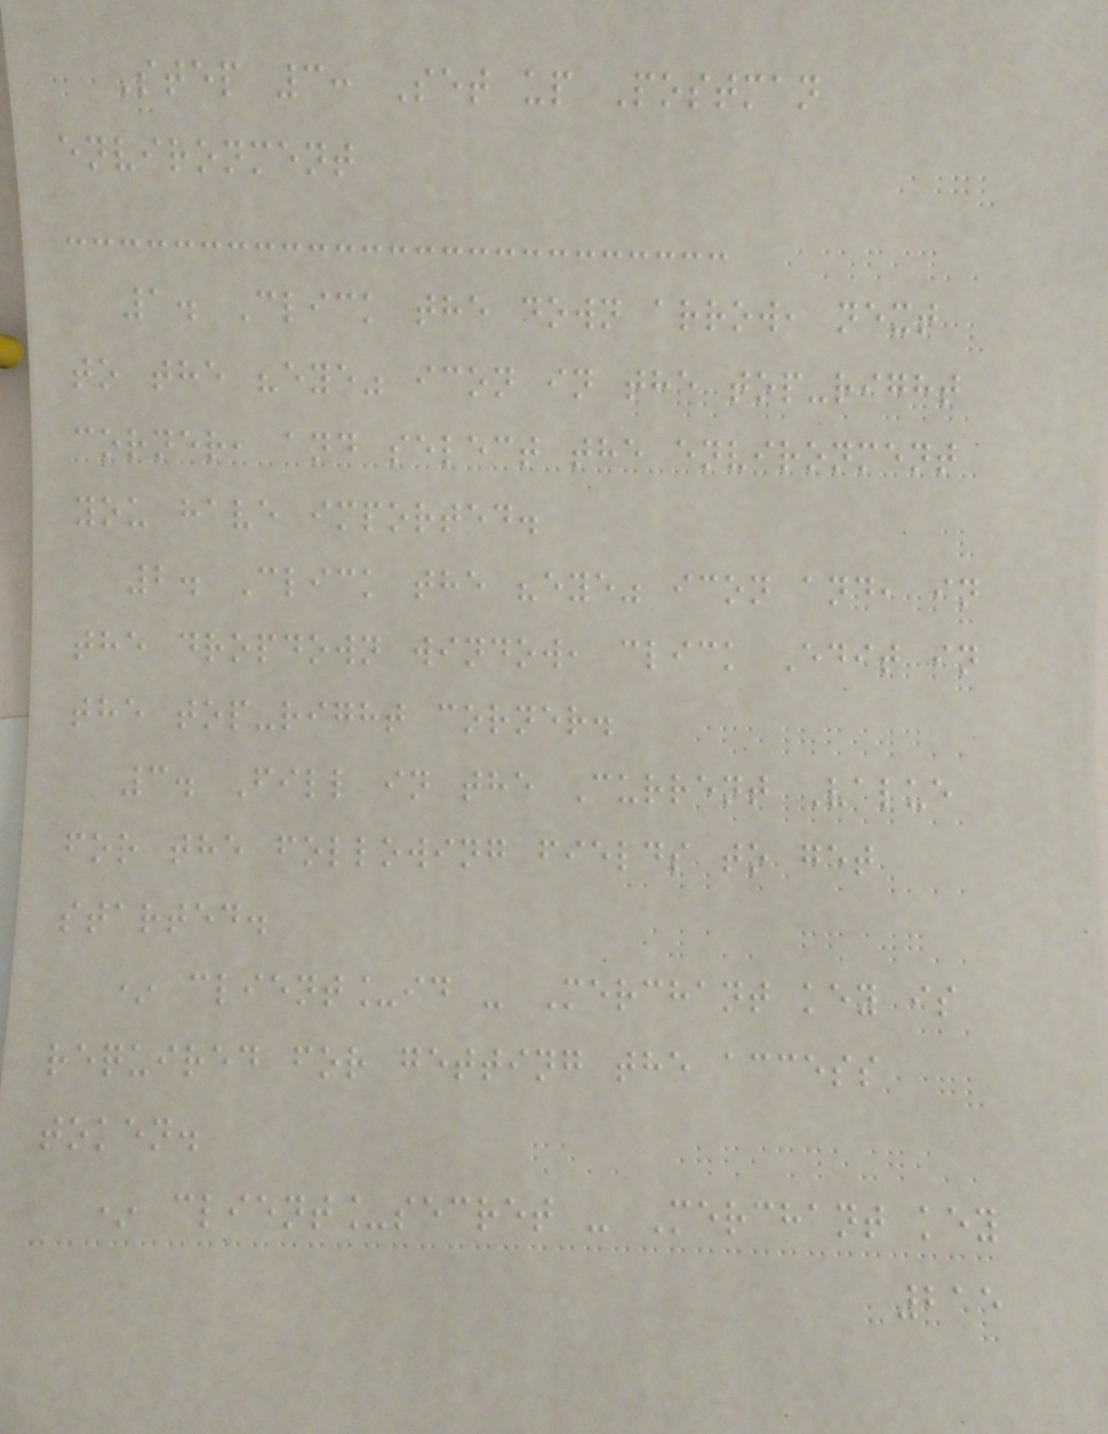Step 3: Set up Postman
environment
1. Click the down arrow, next
to the "eye" icon in the top-right
corner, and select the environment
you have imported.
2. Click the "eye" icon and, in
the dropdown window, click Edit in
the top-right corner.
3. Fill in the Current Value
for the following fields to get
started.
* client_id - Merchant key is
required for getting the access
token.
* client_secret - Merchant key
215
